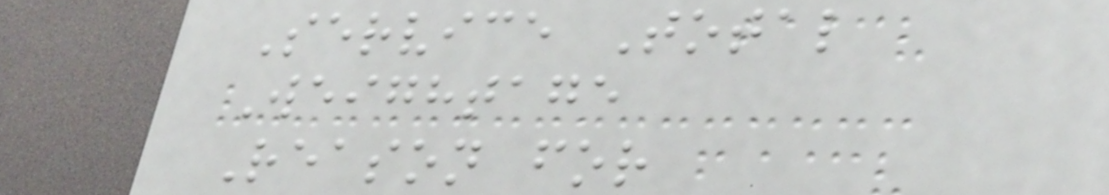Service Total
Weightage
Reason for
